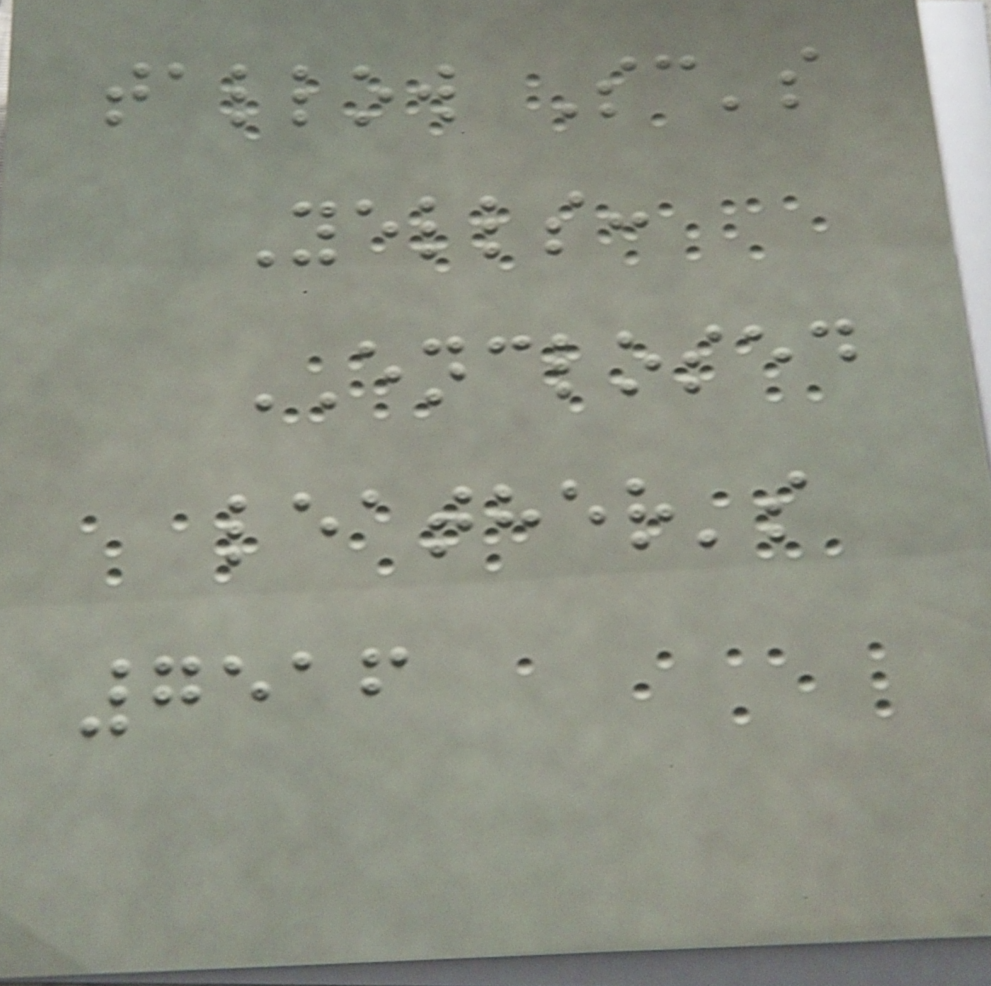tallow Sc's
Yells:
ENCLOSED
leather's
7516
